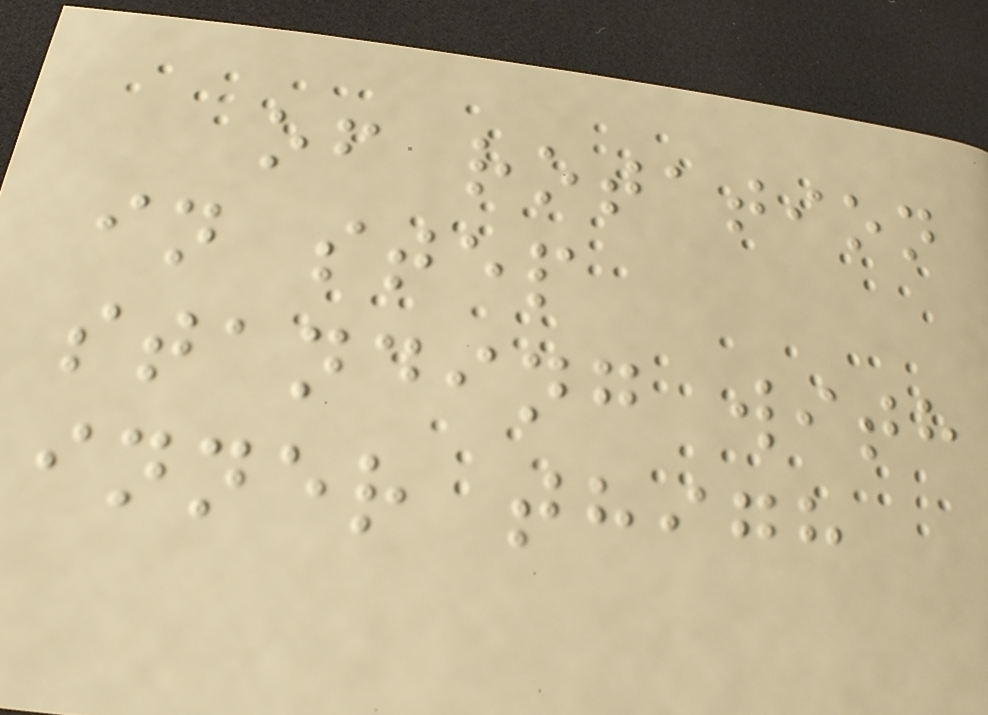of rotation
in step
standing with
inner thigh
